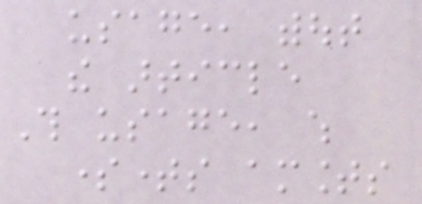usage, without
the article
This usage, which
sometimes amounts
